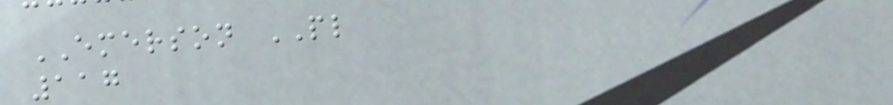EMERSON PL
117
